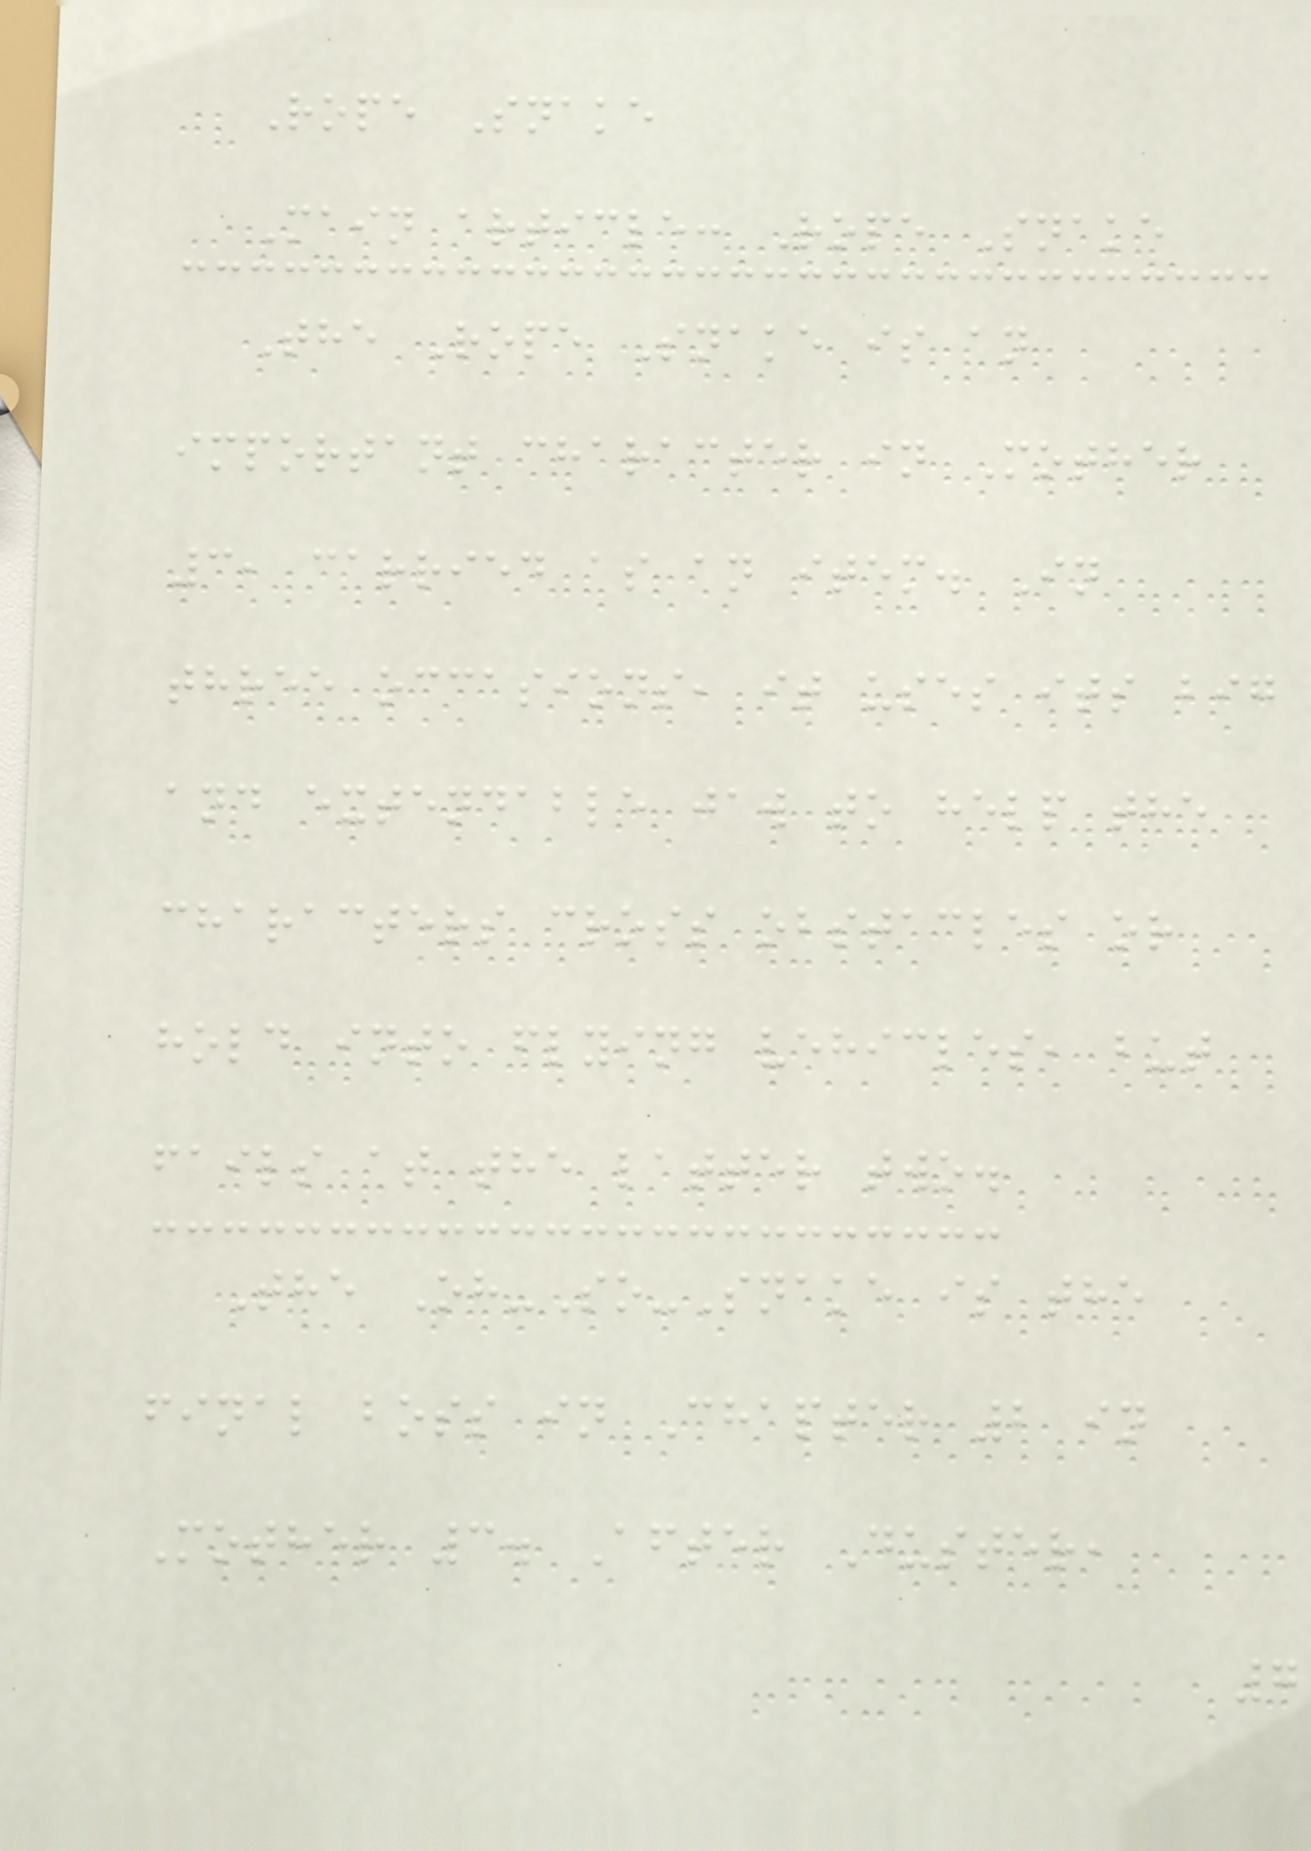Rope Snake
Main article: Rope Snake
The Rope Snake is an
important character in Mother
3, carried as an item. In
three occasions, it uses its big
and extendable jaw to help the
characters cross obstacles or
hold into flying vehicles, but
fails at the latter two.
The Oh-So-Snake is the
final boss in Chapter 2 in
Mother 3. After Duster,
7
